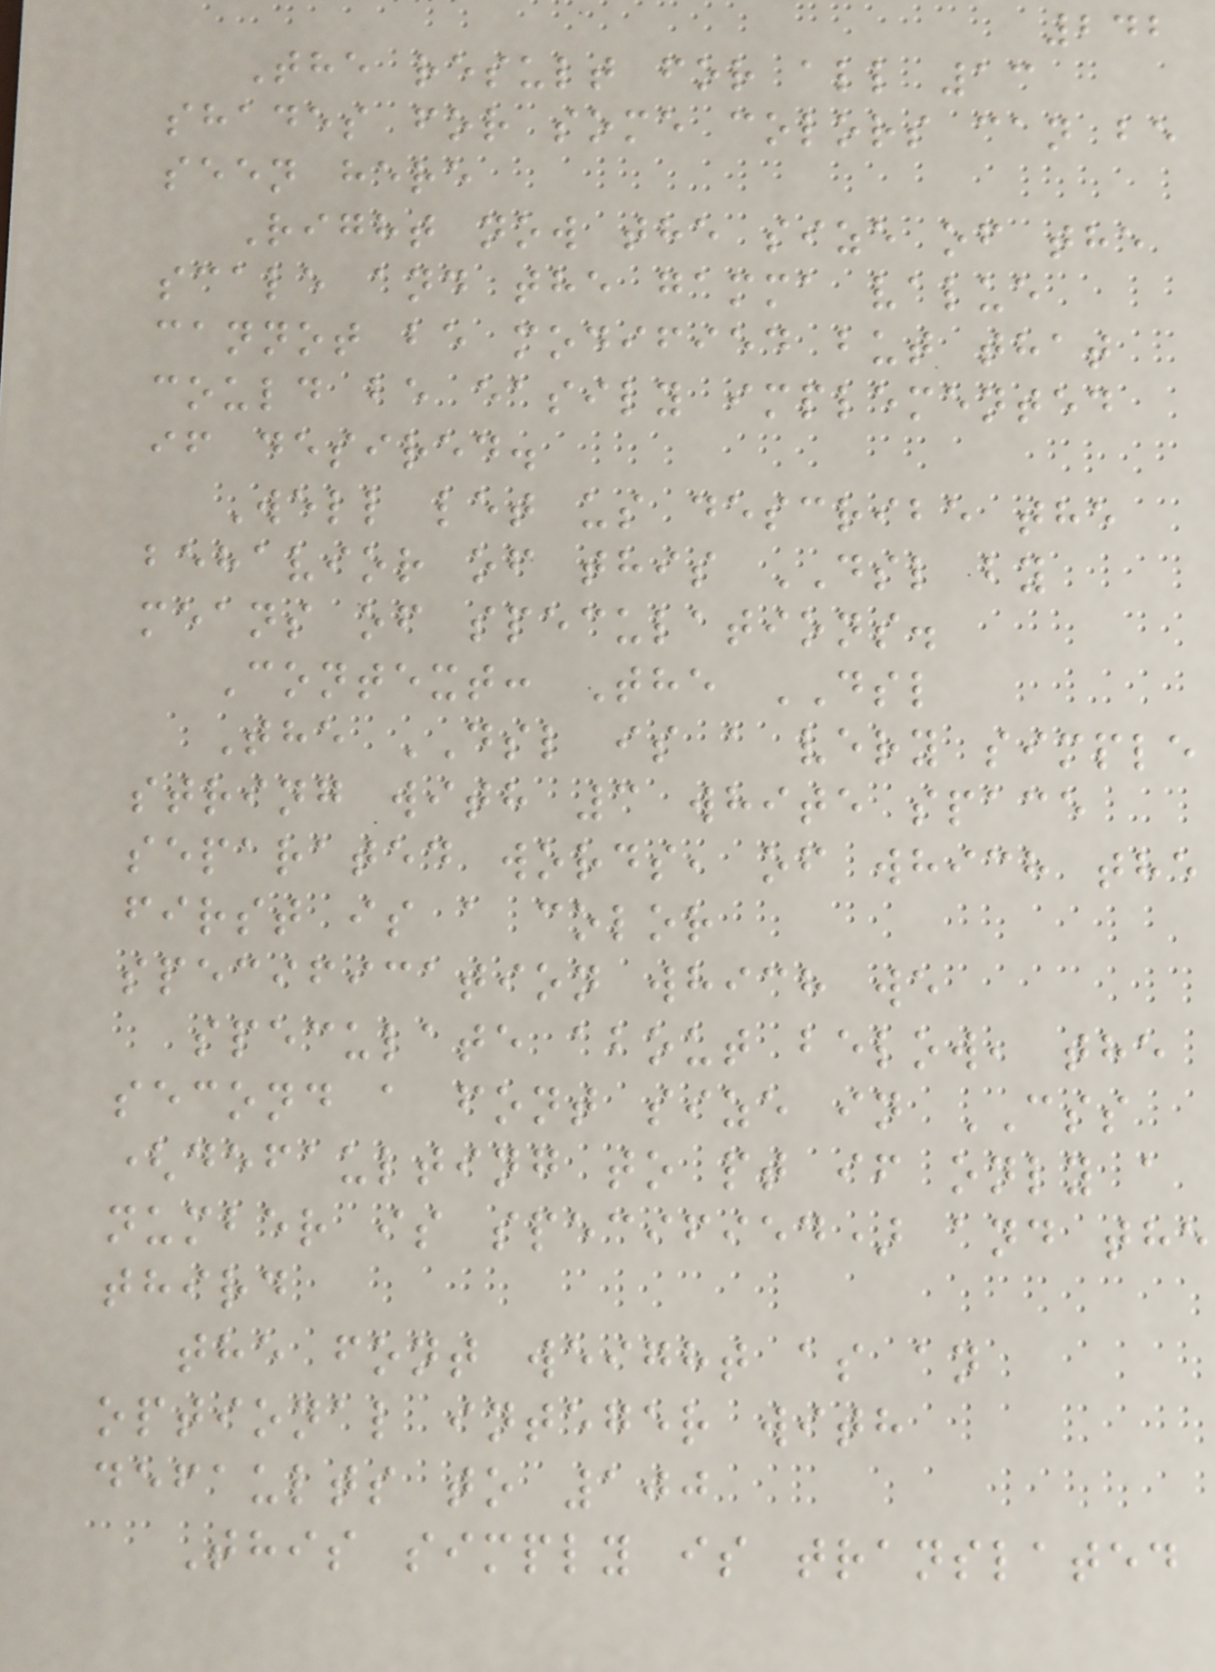242
The result for all 13
shades for some colors can be
seen here
Right now the size of the
scale and the gamma value
cannot be modified but that
could be easily implemented
if desired.
Well let us describe the
behavior of this DSL by
means of speculations.
Context: The DSL
The DSL is a very simple
string with 3 white space
separated words, of which the
first is a color
specification which we
speculate about below, the
second a font size in CSS
(defaulting to pt if only a
number is specified) and the
third
the font weight as an
optional integer with
defaults to 100
This simply is translated
